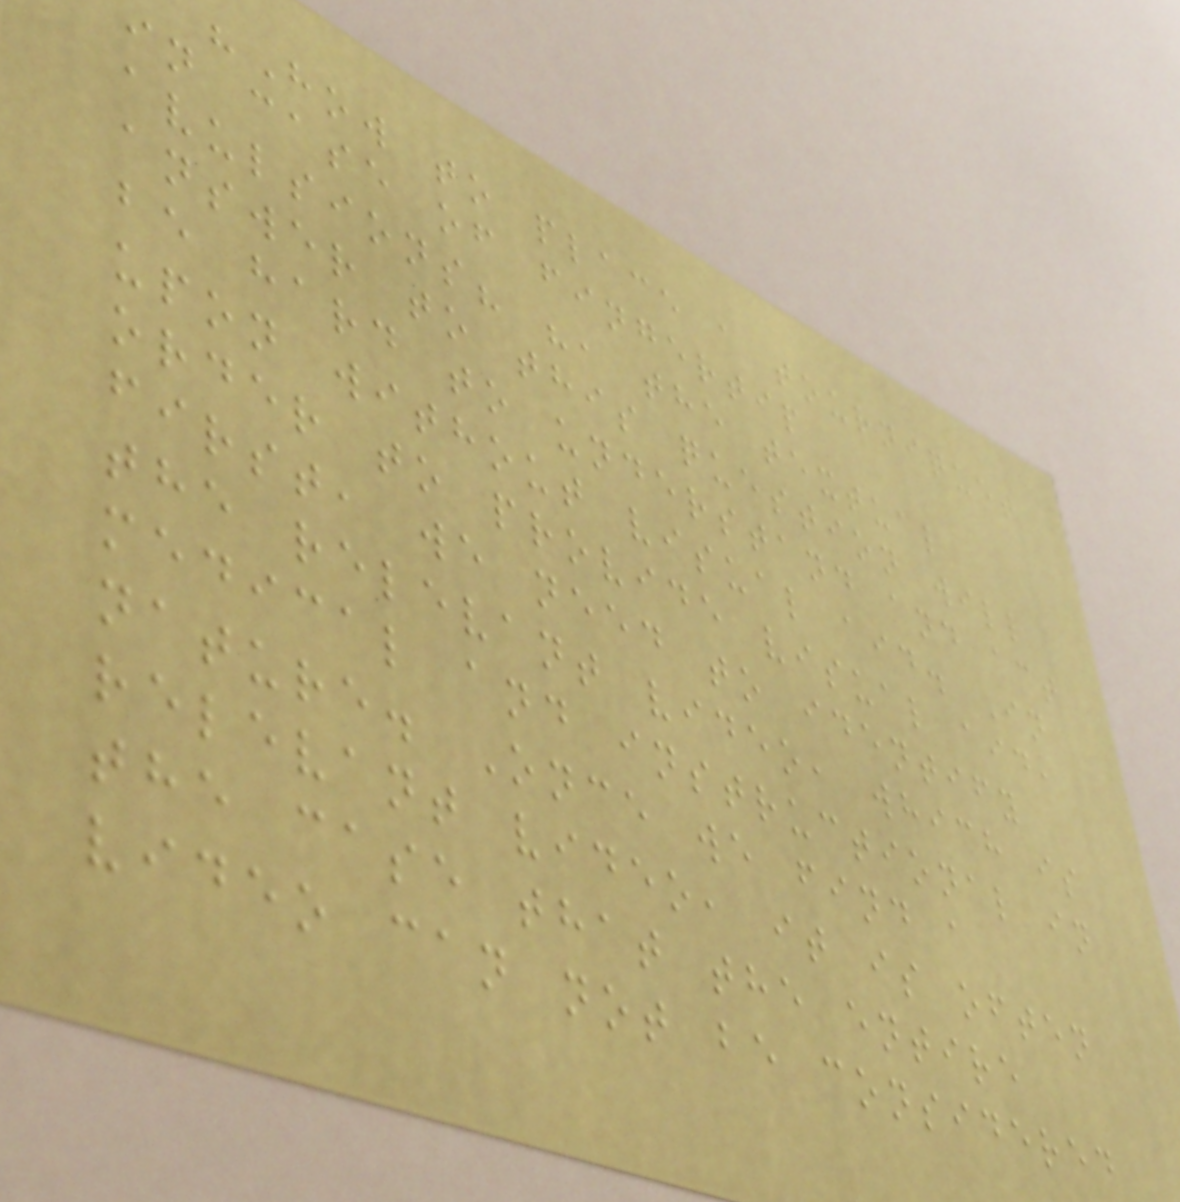"How to place a tourniquet
in case of fingertip
avulsions? ", the textual
answer to this question will
be hard to understand and act
upon without visual aid. In
order to provide visual aid,
first, we need to identify
the relevant video, which is
medical and instructional in
nature. Once we find a
relevant video, it is often
the case that the entire
video can not be considered
